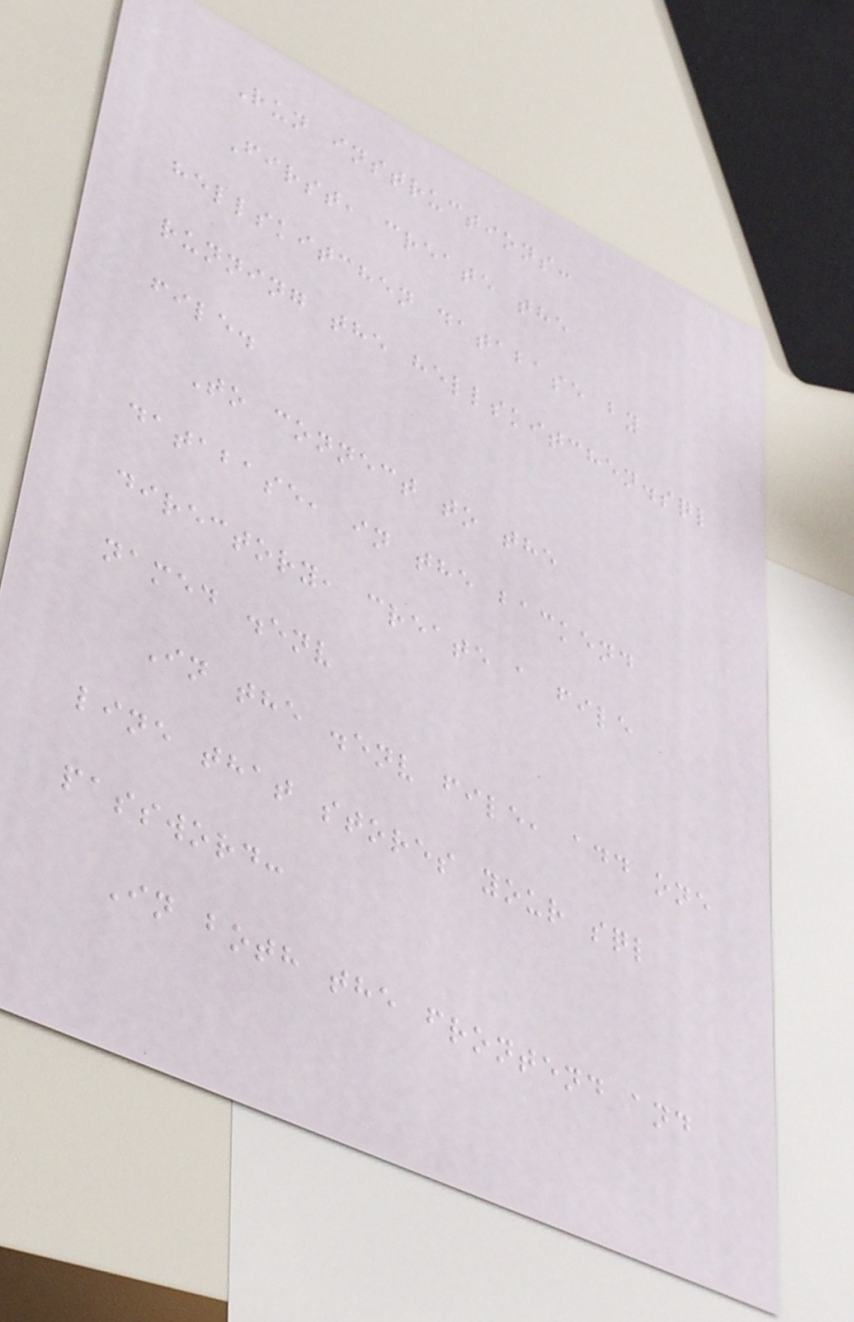Run instructions:
First, create the
hellskitchen database by
running the hellskitchen.sql
file.
To connect to the
database, in the backend
directory, create a file
named .env
In the .env file, add one
line that stores your sql
password:
In both the frontend and
